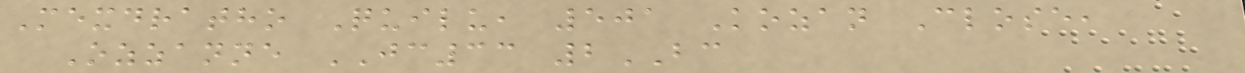Mexdratho Quilu, 501 Kozan Close,
Ozzanne JC33 2BC
